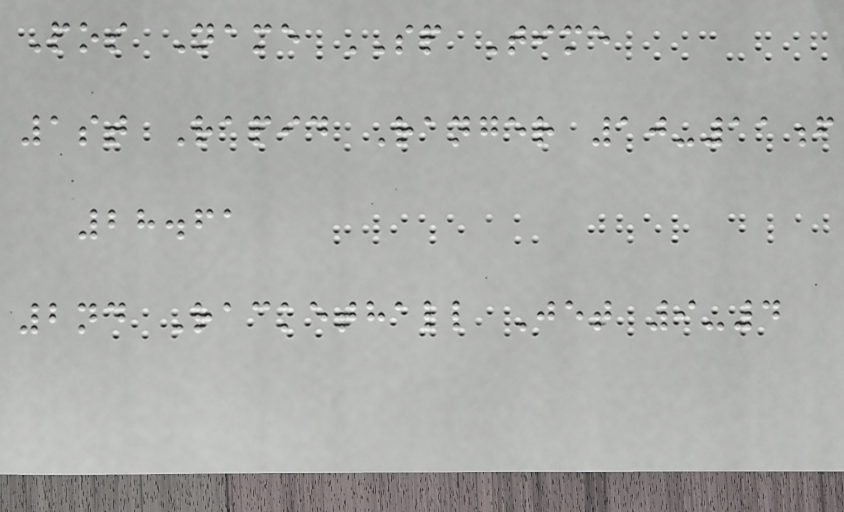Pos Name SP Time
1st Rapid Ranger 10-11f
28.61
2nd Rackethall Jet 9-4
